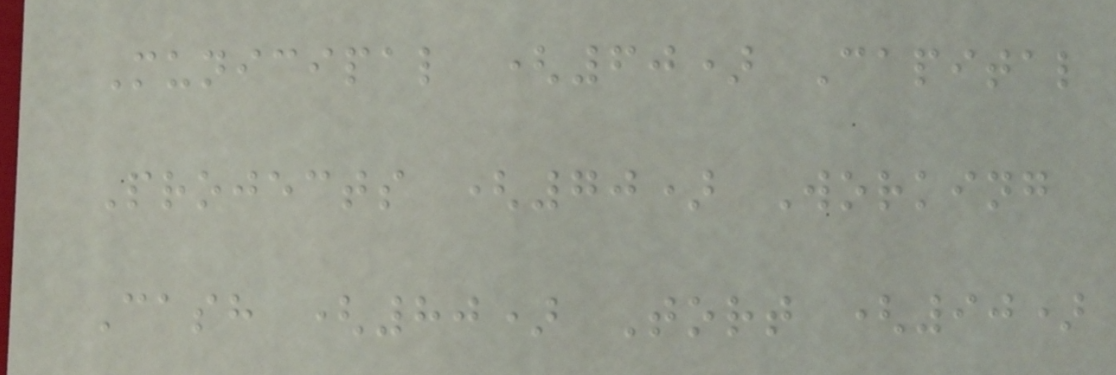Municipal (60) Capital
Projects (70) Working
Cash (80) Tort (90)
